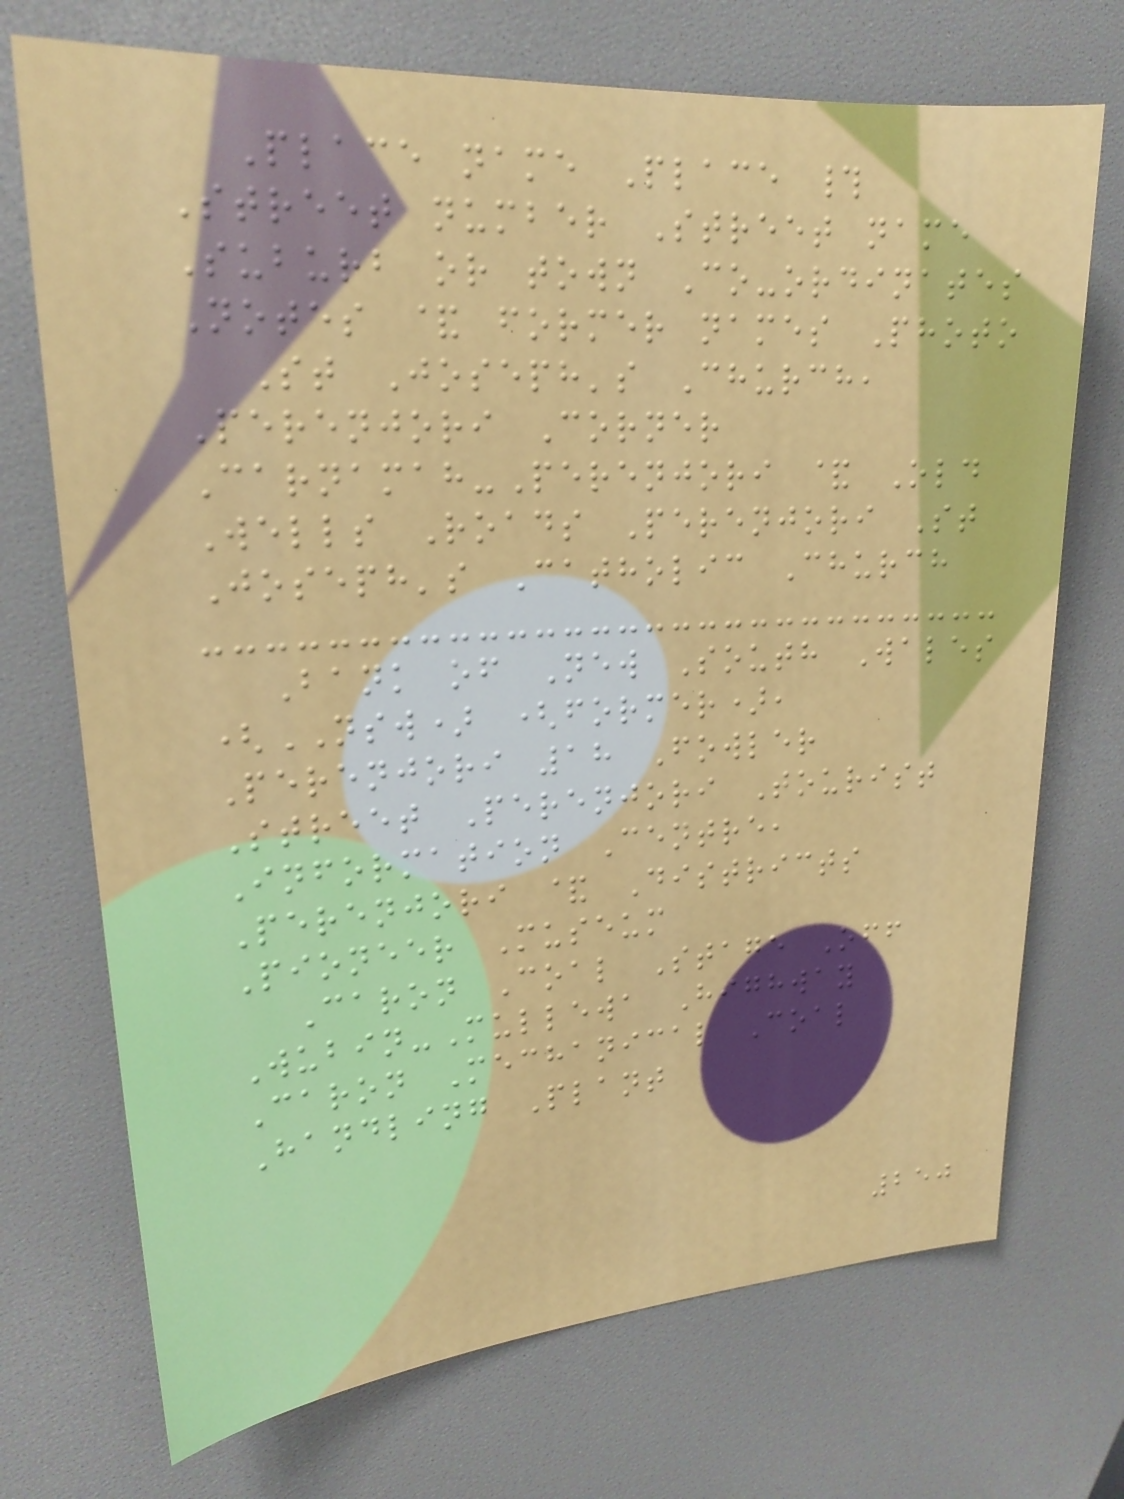Place name Place #
Street number Street name
Suburb or town Co-ordinates
Notes & former names Photo
St Joseph's Church,
Perenjori Corner
Carnamah-Perenjori & Old
Wells Roads Perenjori St
Joseph's Catholic Church
Bank of New South Wales
(NSW) (former),
Perenjori 18 Fowler
Street Perenjori Tourist
Information Centre,
Perenjori & Districts
Pioneer Museum
Caron Coal Stage Off
Wubin-Mullewa Highway
Caron Mechanical Coal
Handling Plant
250
